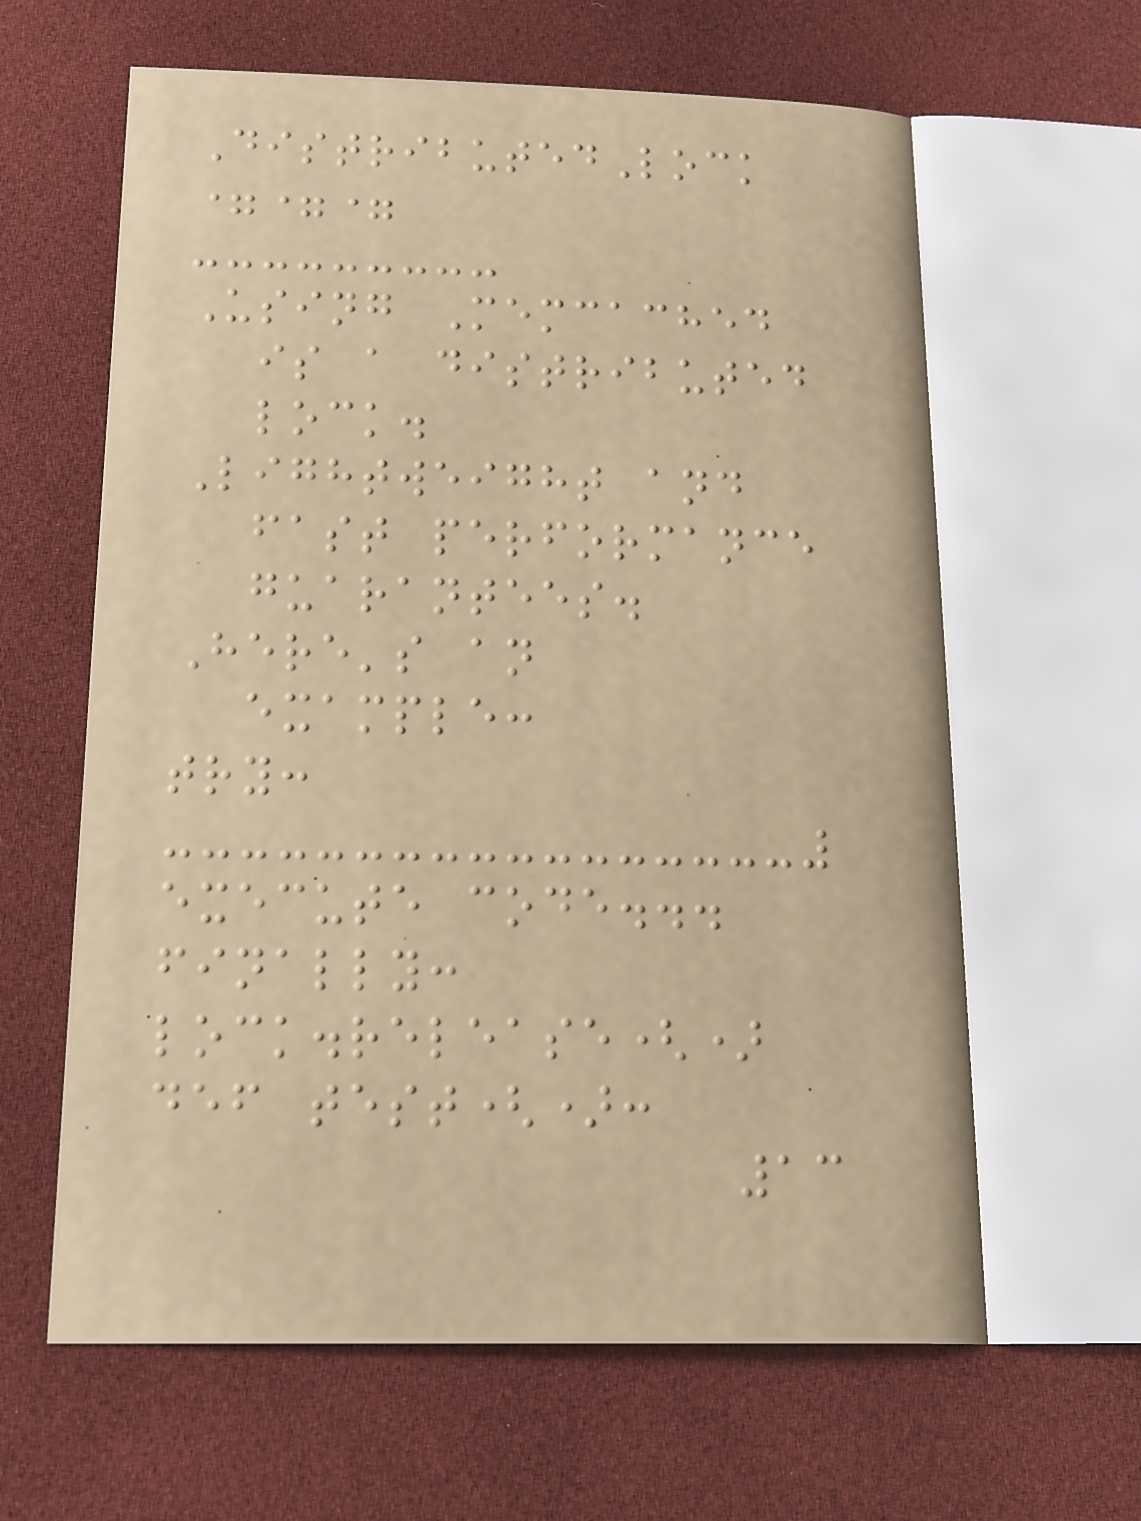DistributedLock
===
Using Memcached
is a distributed
lock.
Lightweight and
fast performance
guarantees.
Here's an
example:
try:
execute code...
finally:
lock.release()
def test():
13
